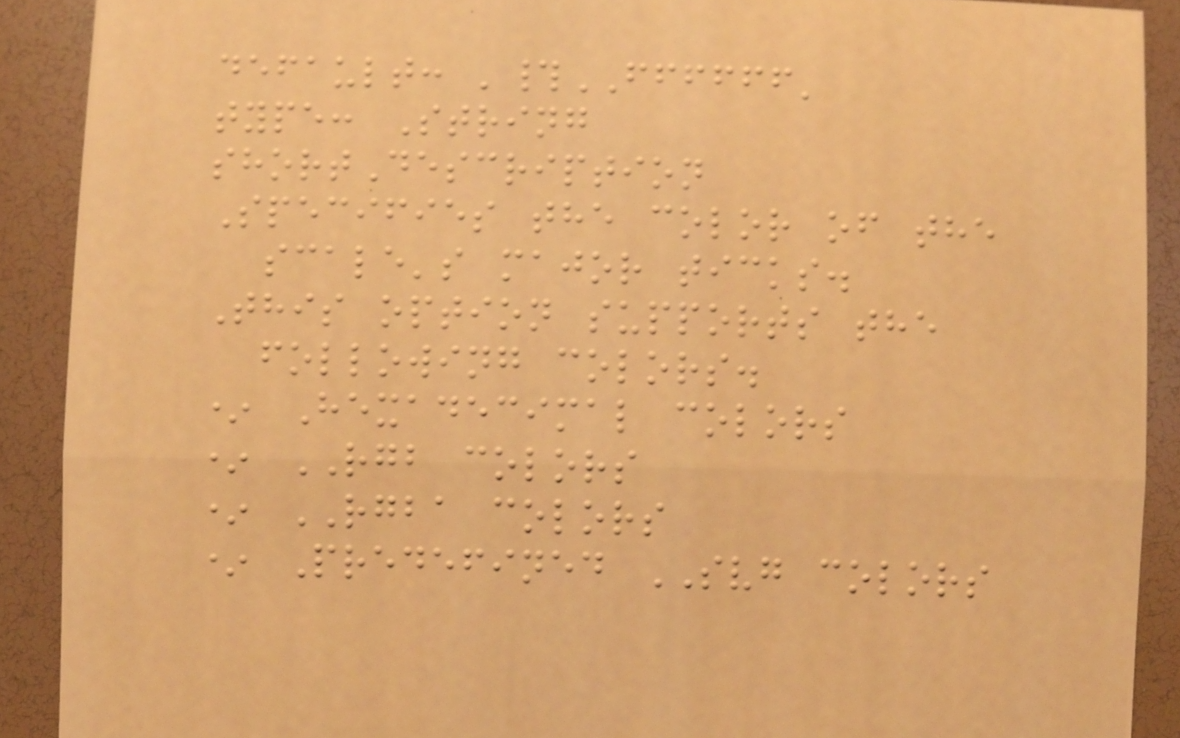default: '#FFFFFF'
type: String
shortDescription
Specifies the color of the
scale's major ticks.
This option supports the
following colors.
* Hexadecimal colors
* RGB colors
* RGBA colors
* Predefined SVG colors
